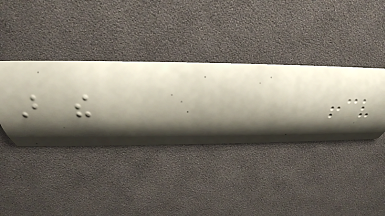But the
